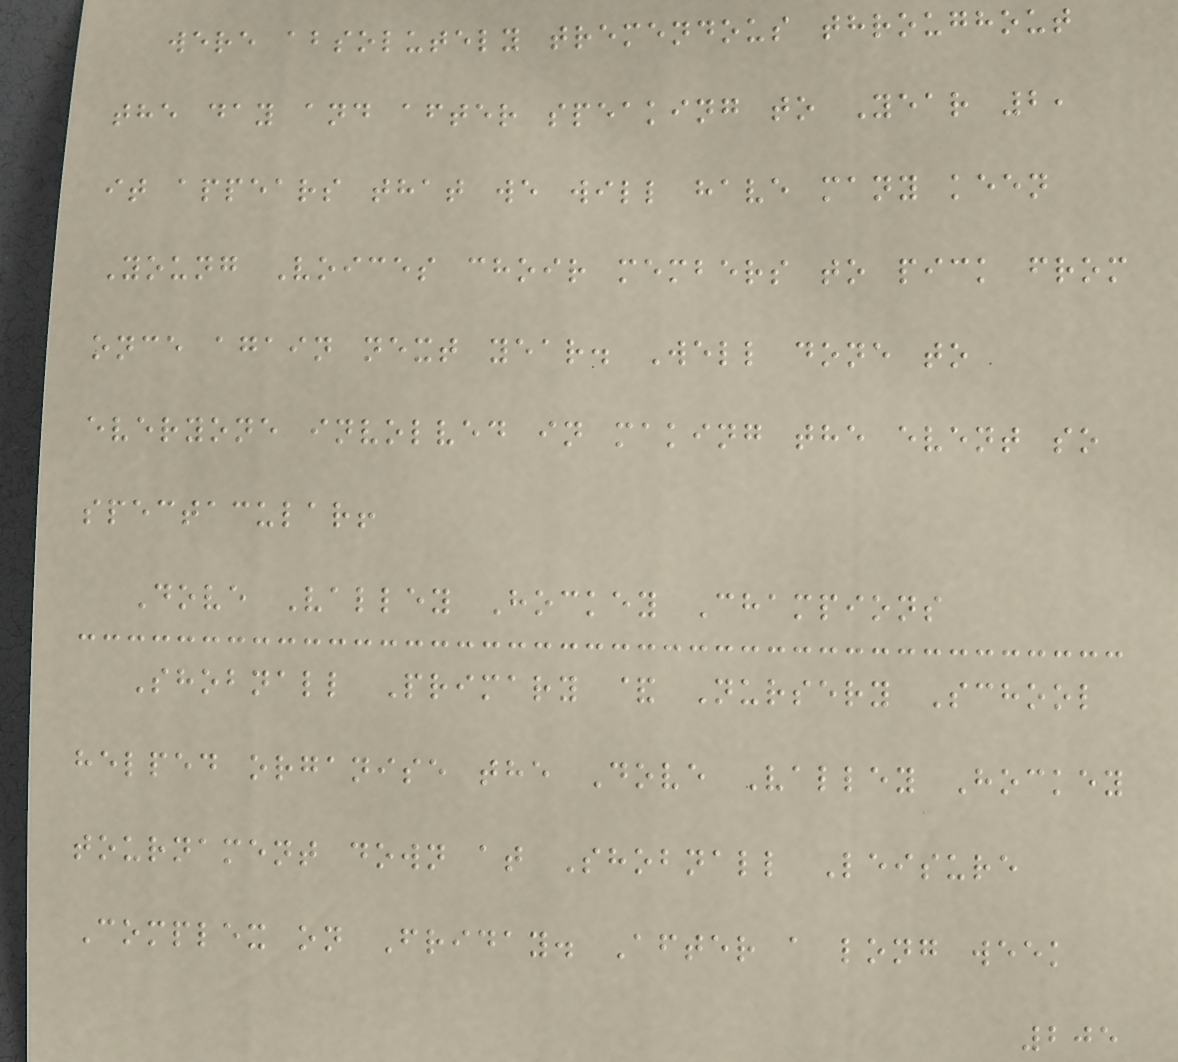were absolutely tremendous throughout
the day and after speaking to Year 2,
it appears that we will have many keen
Young Voices choir members to pick from
once again next year. Well done to
everyone involved in making the event so
spectacular!
Dove Valley Hockey Champions
Shobnall Primary & Nursery School
helped organise the Dove Valley Hockey
tournament down at Shobnall Leisure
Complex on Friday. After a long week
205
